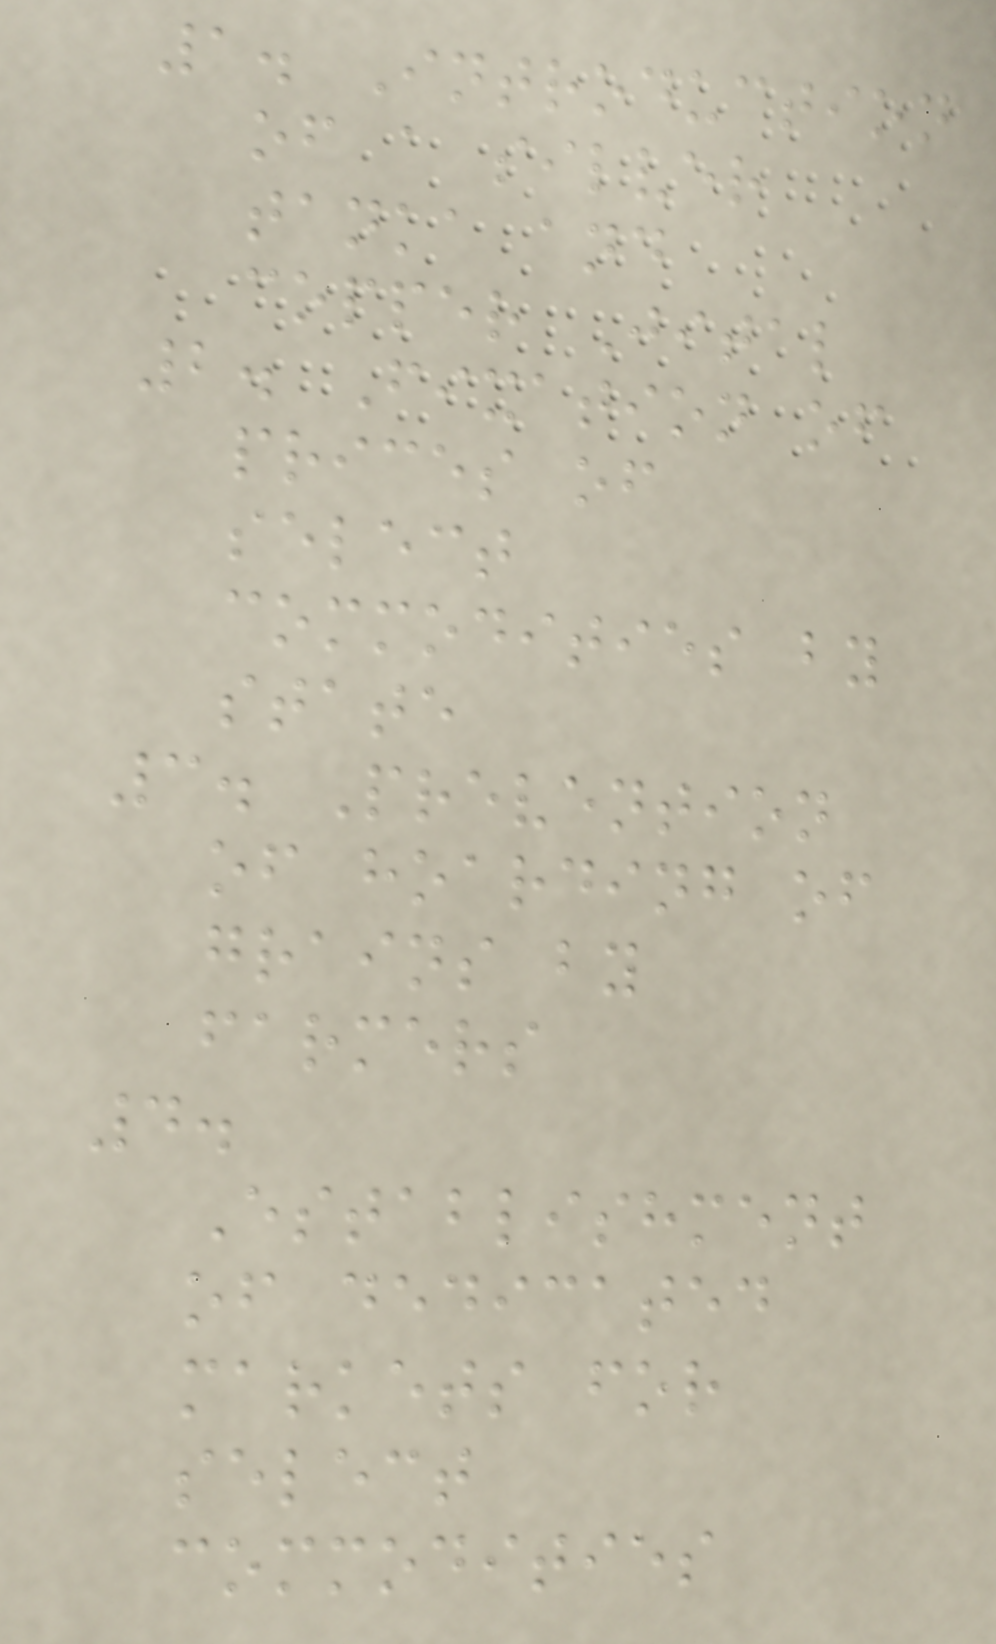1. Introduction
of a silver
tanka and
copper Jital
2. Fixation of
prices of
select
commodities by
state
3. Prevention
of hoarding of
grains by
farmers
4.
Establishment
of dedicated
markets for
select
commodities
